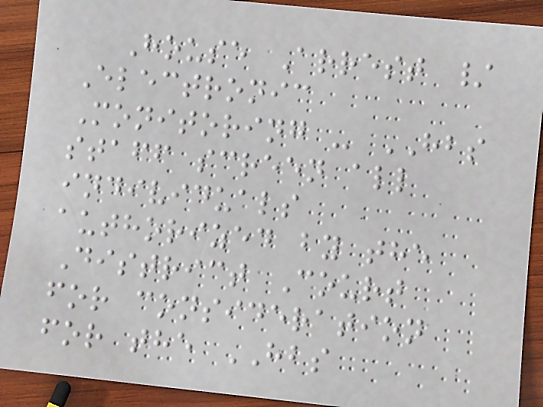House Arrest /
Electronic
Monitoring - HBS
staff screen all
individuals
authorized by the
District Court
for consideration
for the HBS
